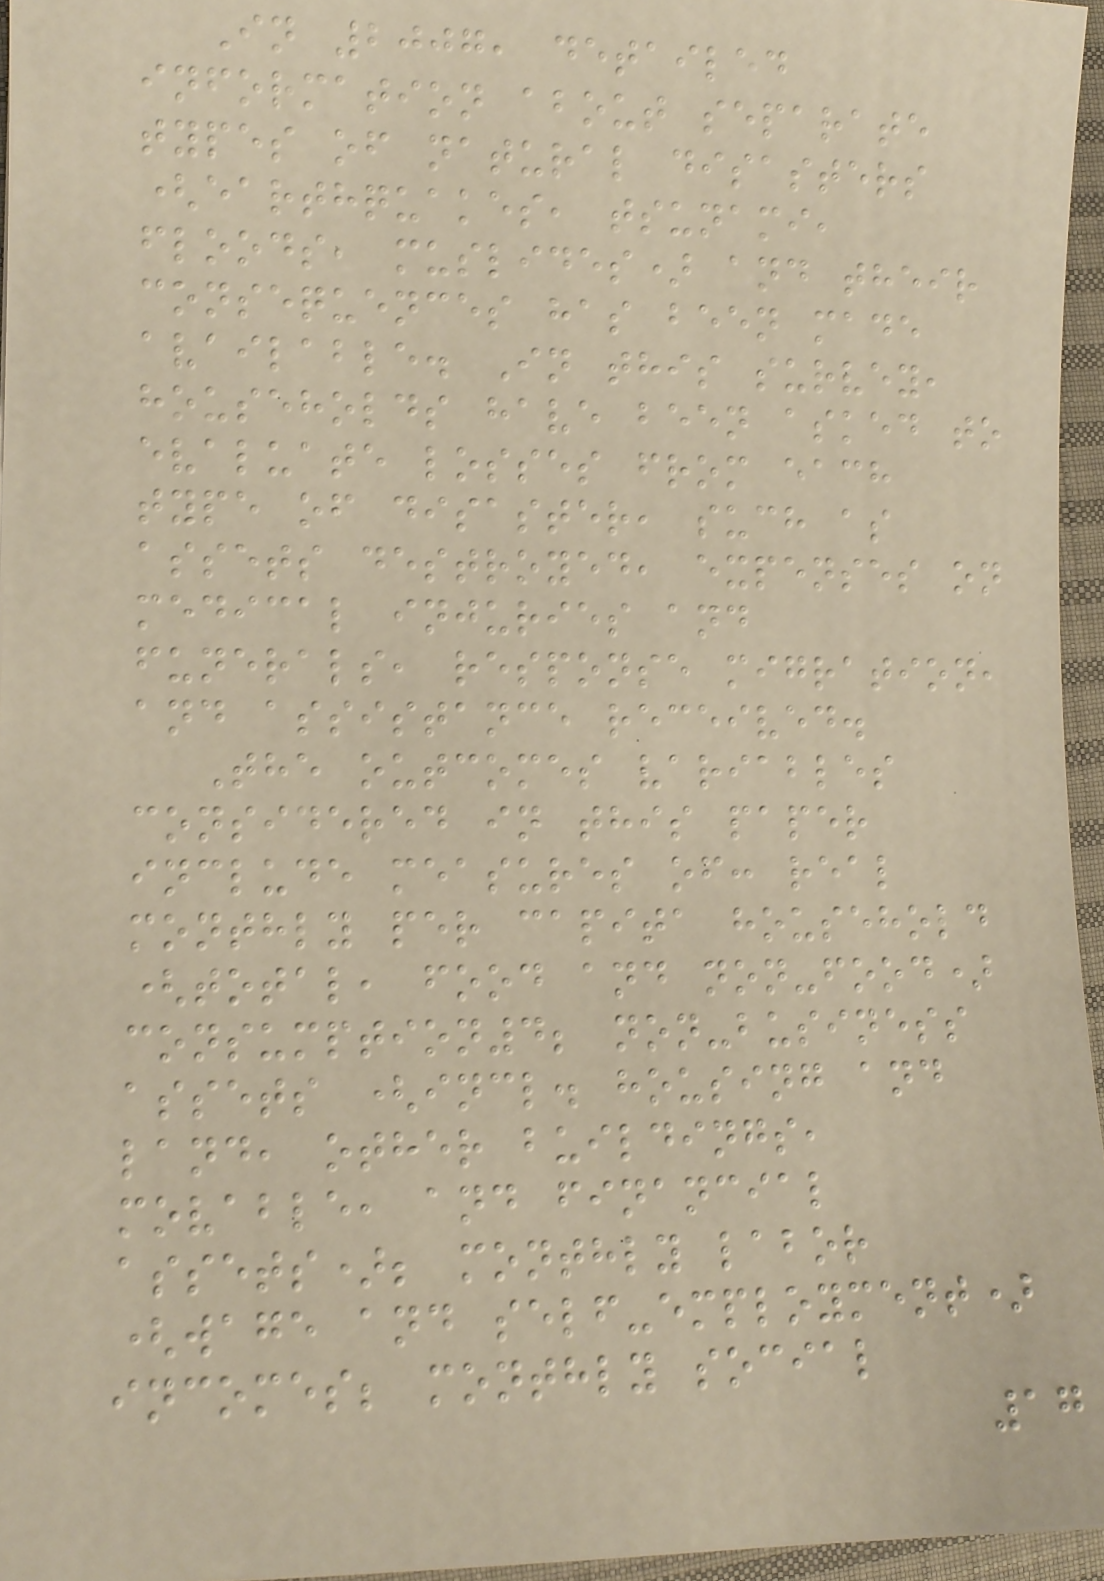In 2007, detailed
information about separate
types of natural disasters
(earthquakes, tsunami,
floods, muslides) and their
consequences has been made
available. In this survey,
households have been asked to
evaluate losses from each
type of disaster, such as
assets destroyed, expenses on
medical injuries and
funerals, response migration,
and assistance received.
The outcomes variables
considered in this paper
include measures of: real
monthly per capita household
(total, food and non-food)
consumption4; non-business
assets (incl. housing and
land, other buildings,
movable, and financial
assets); monthly labor
(wage and self-employment)
incomes; monthly social
17
